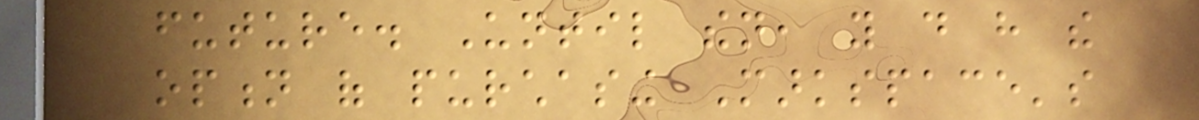future. Until then, you do have the
option of purchasing Markspace's
